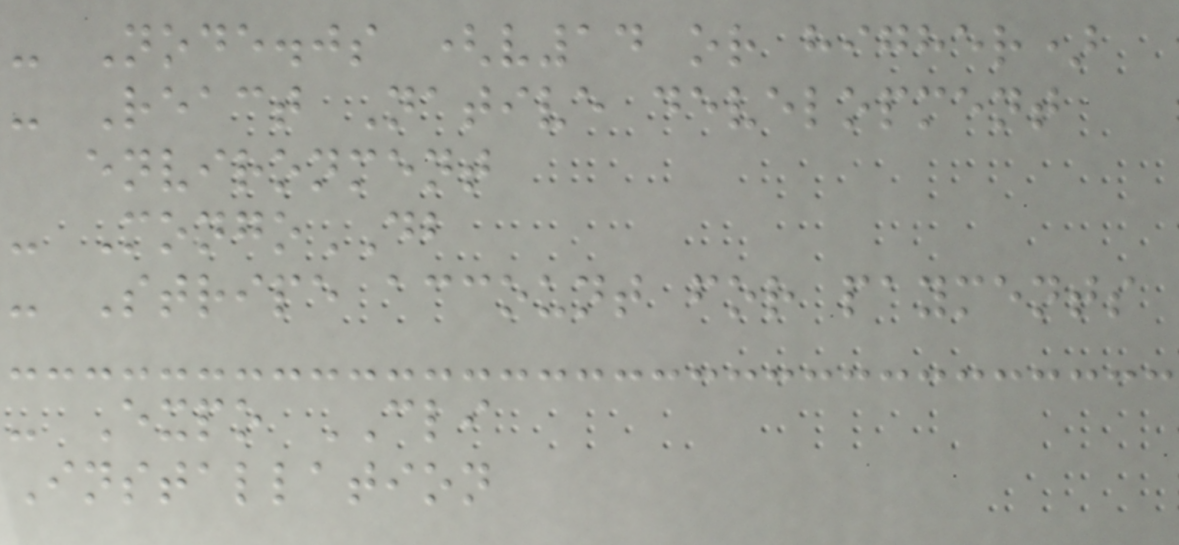- Node.js (v14 or higher)
- React Native development
environment
- MongoDB
- Stripe account for payments
- Expo CLI
Installation
